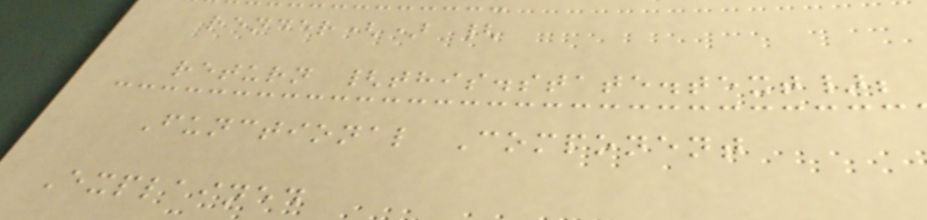render() {
return {this.state.text};
Functional Component
Explained
